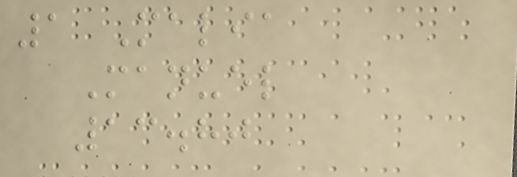1 Malia
Manuel
13.80
